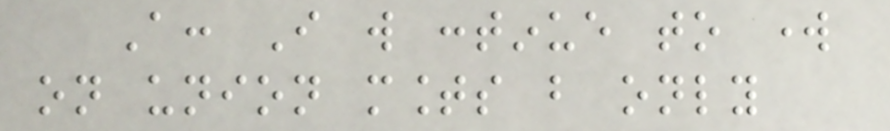A: I will continue to work
on union mounts but only
